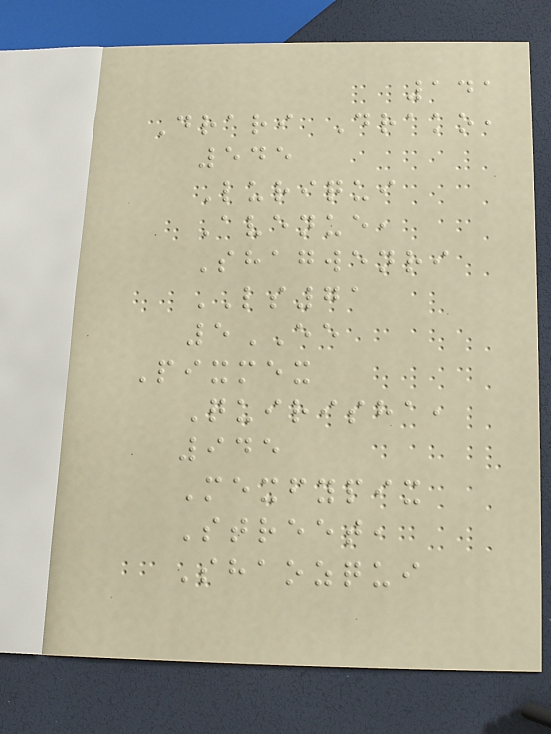141
Drari Drako,
545
Luriqui
Avenue,
Shagwenri
LS71
5EE
Pixmex
Quirisha,
945
Mexfypix
Street,
Shaozqui
